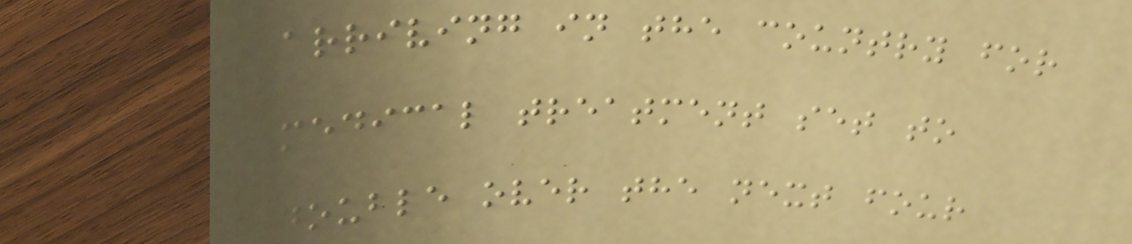arriving in the country for
medical treatment set to
double over the next four
